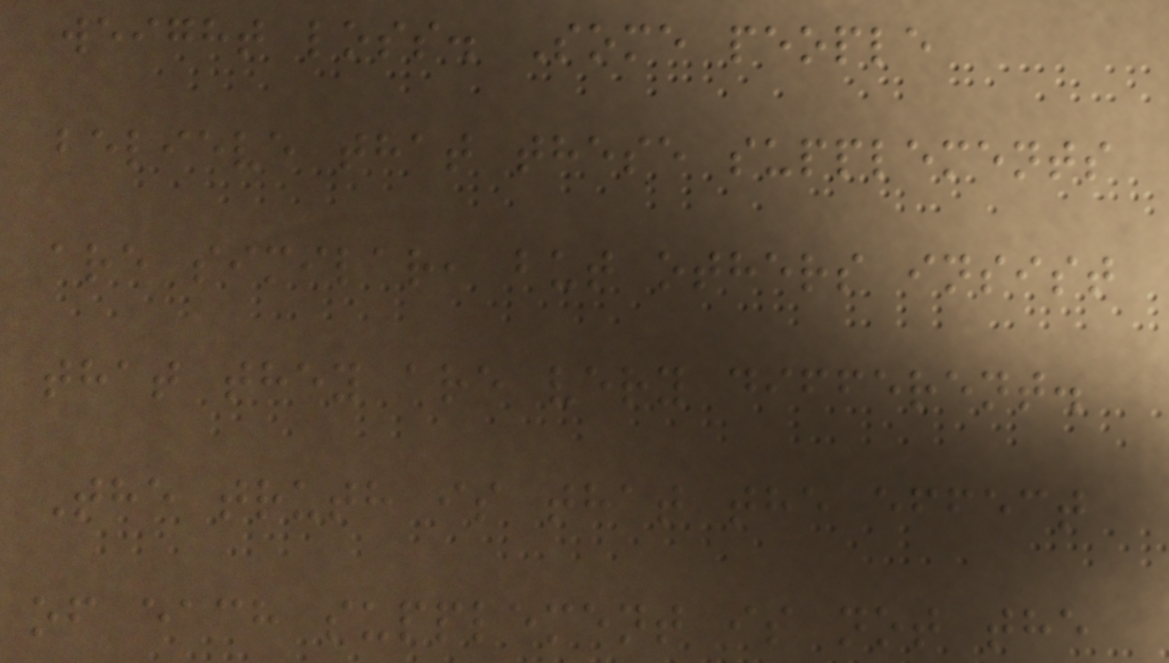weight loss. Some people
believe that these supplements
are similar, but others insist
that they are very different.
The truth is that the effect
of each supplement is not the
